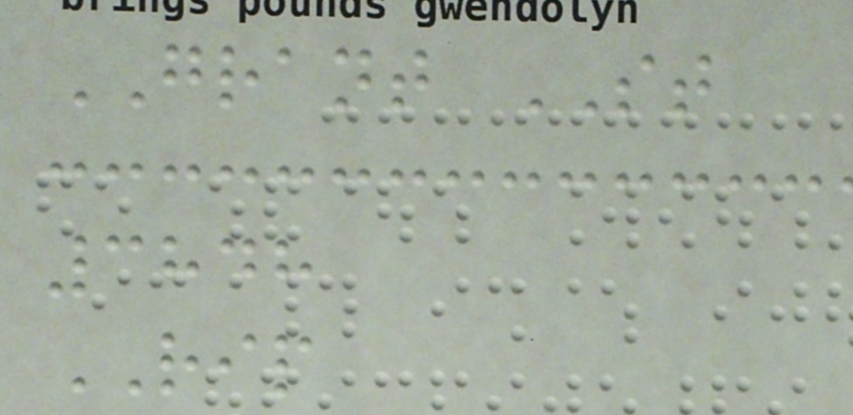GRANT ST
3848
RIP
